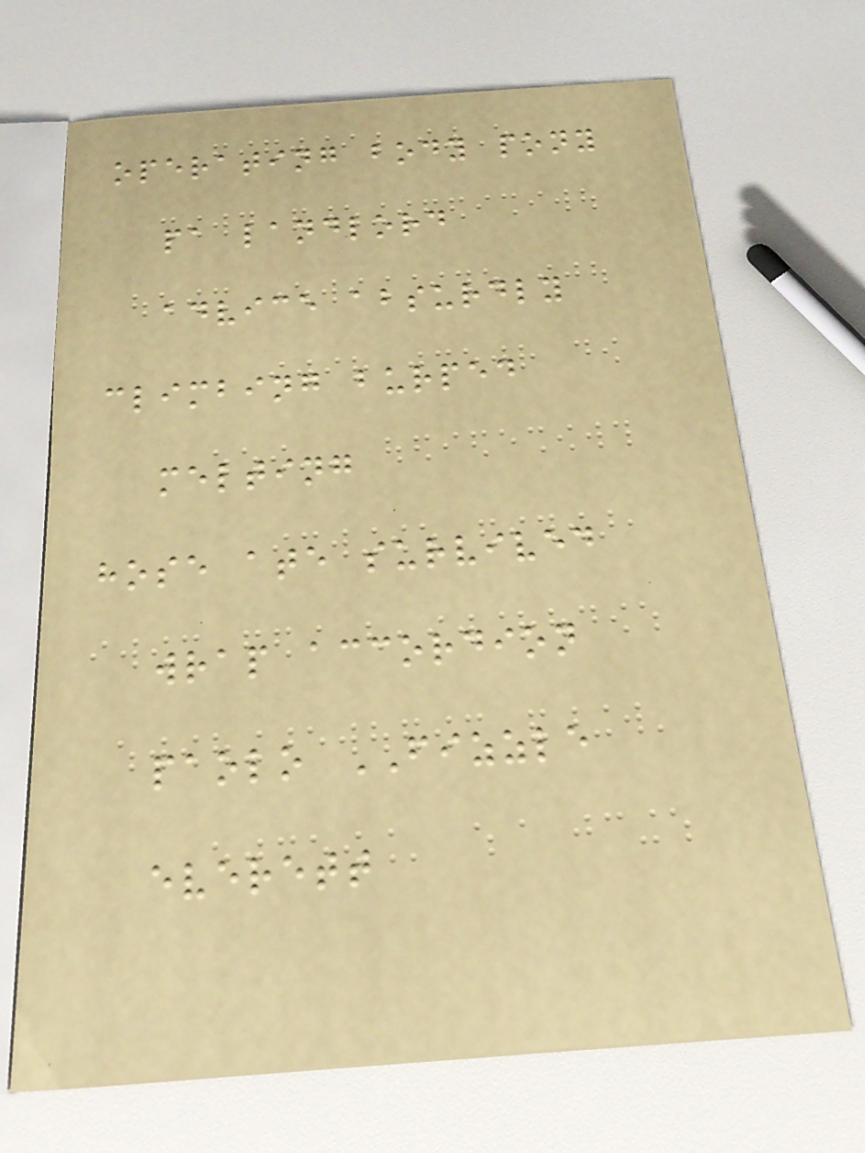operating body pony
pa landlord
advice absurdly
climbing burped
melting
hose ate survived
wrap accordion
paolo FIZZLE
everett
